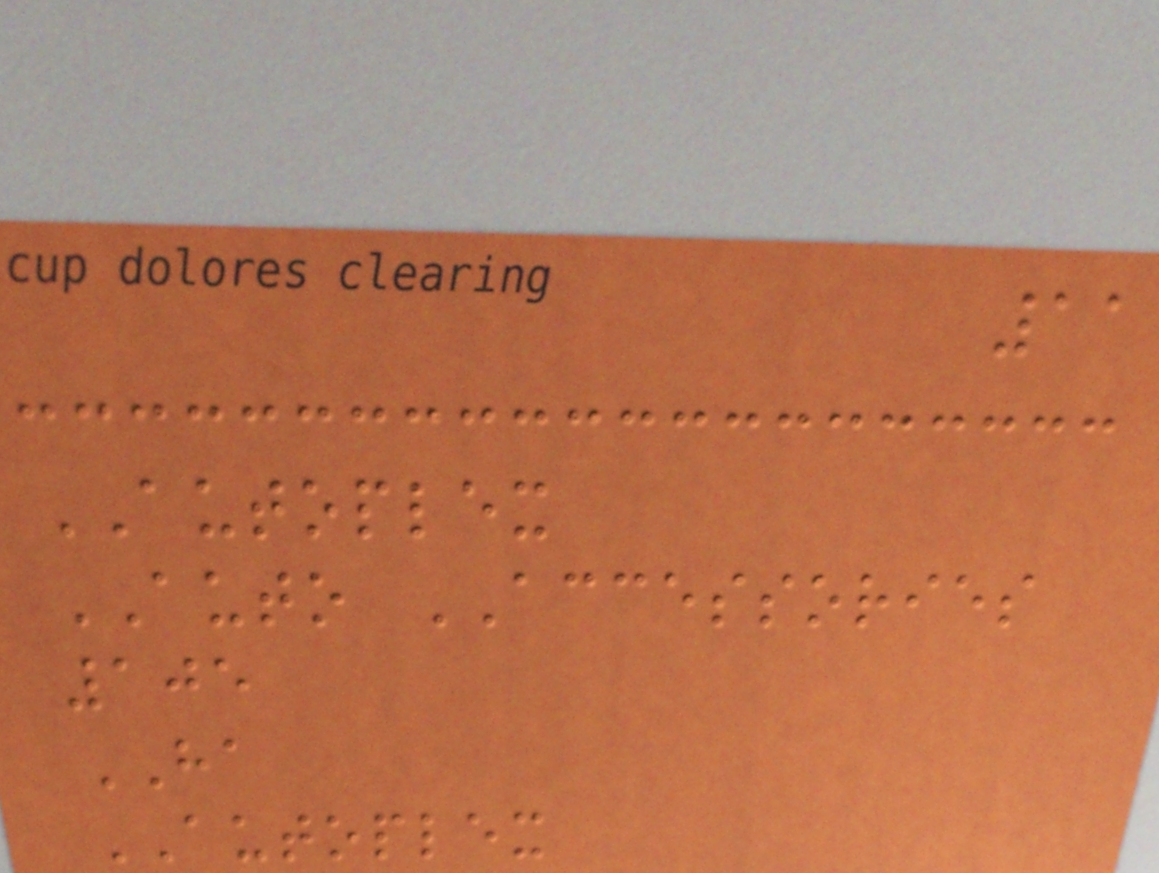11
AUTOPLEX
AUTO ACCESSORIES
105
HA
AUTOPLEX
